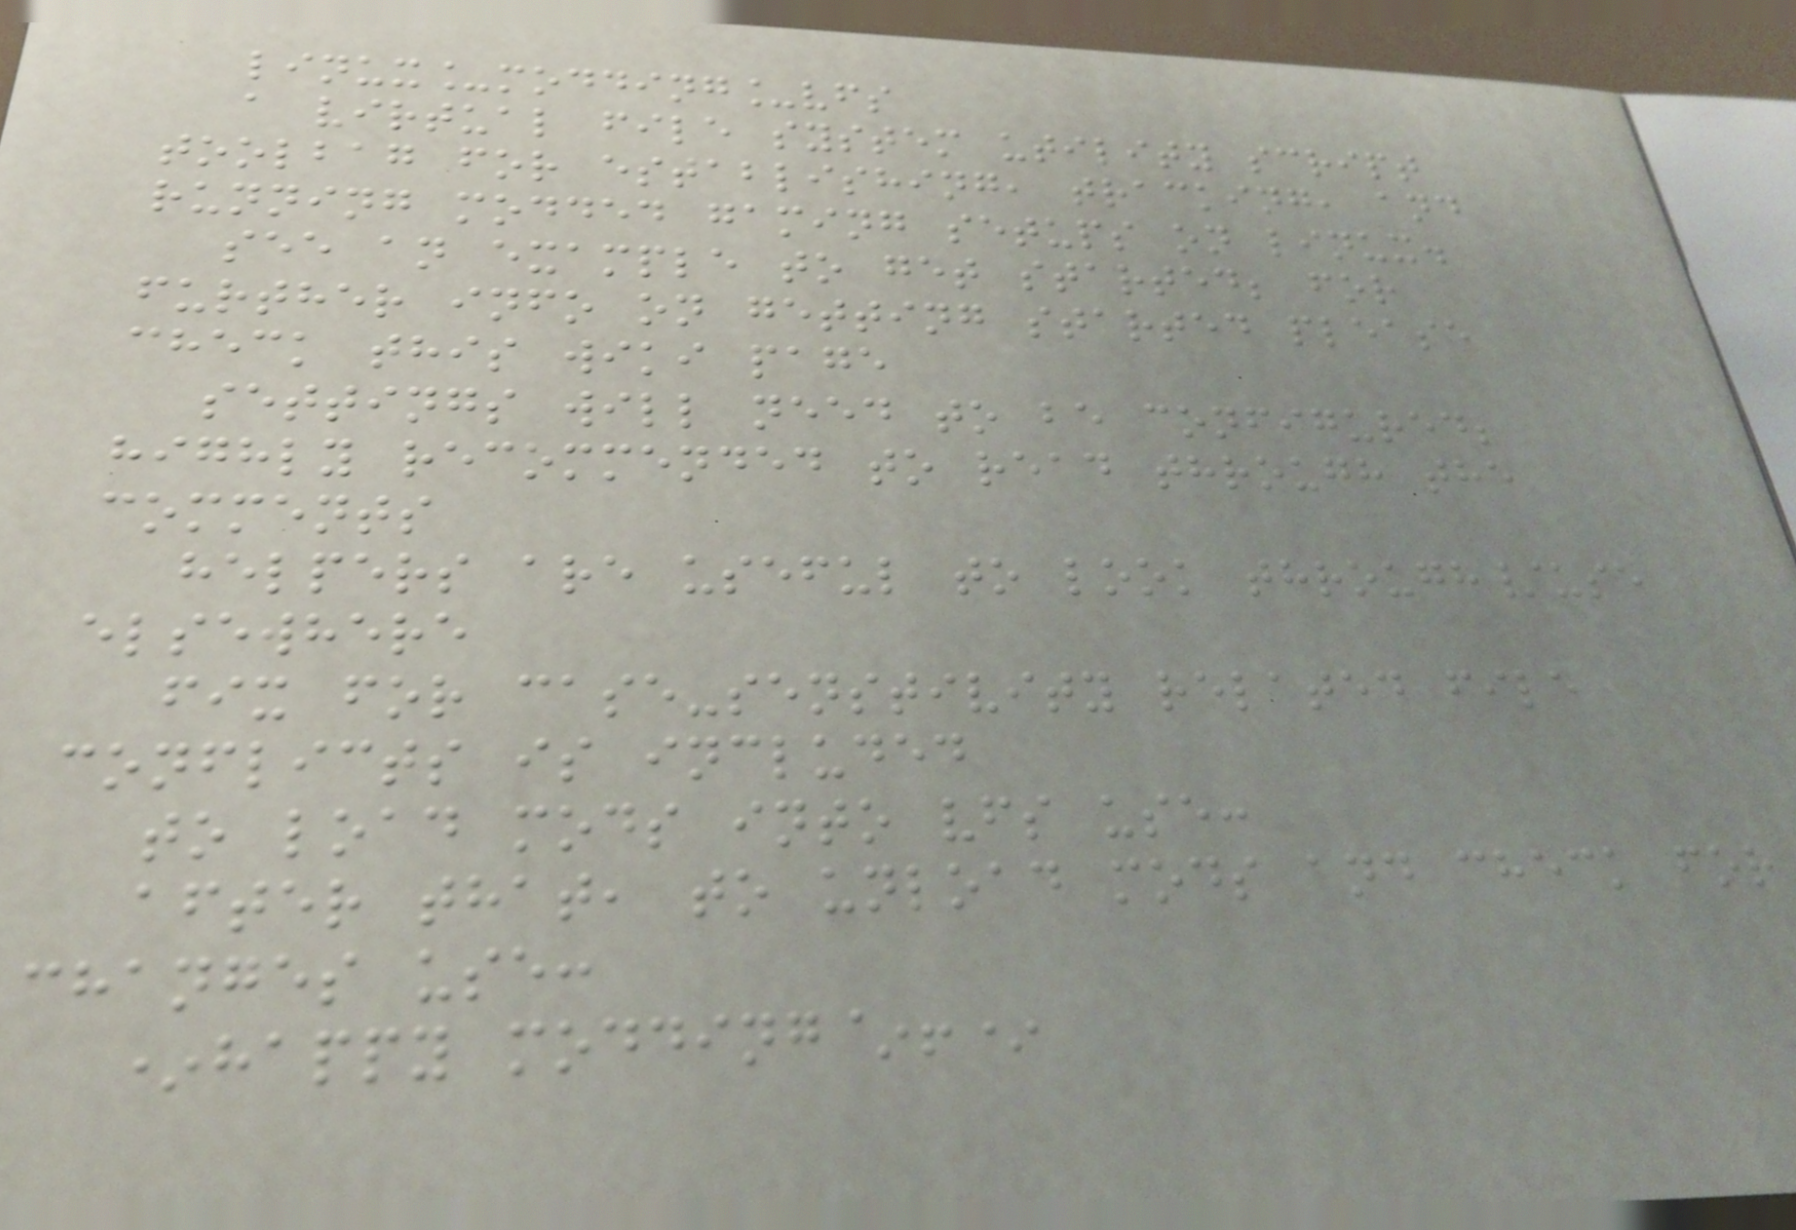linux_modding_vfs
a virtual file system utility script
toolbag for establishing, tracking, and
running modded gaming setups on linux.
see an example to get started; for
further info on getting started please
check this wiki page
settings will need to be configured;
highly recommended to read through the
comments
helpers are useful to look through/use
elsewhere
fix for case-senstivity related file
conflicts is included
to load mods into vfs use:
after that, to unload mods and check for
changes use:
*happy modding~!*
